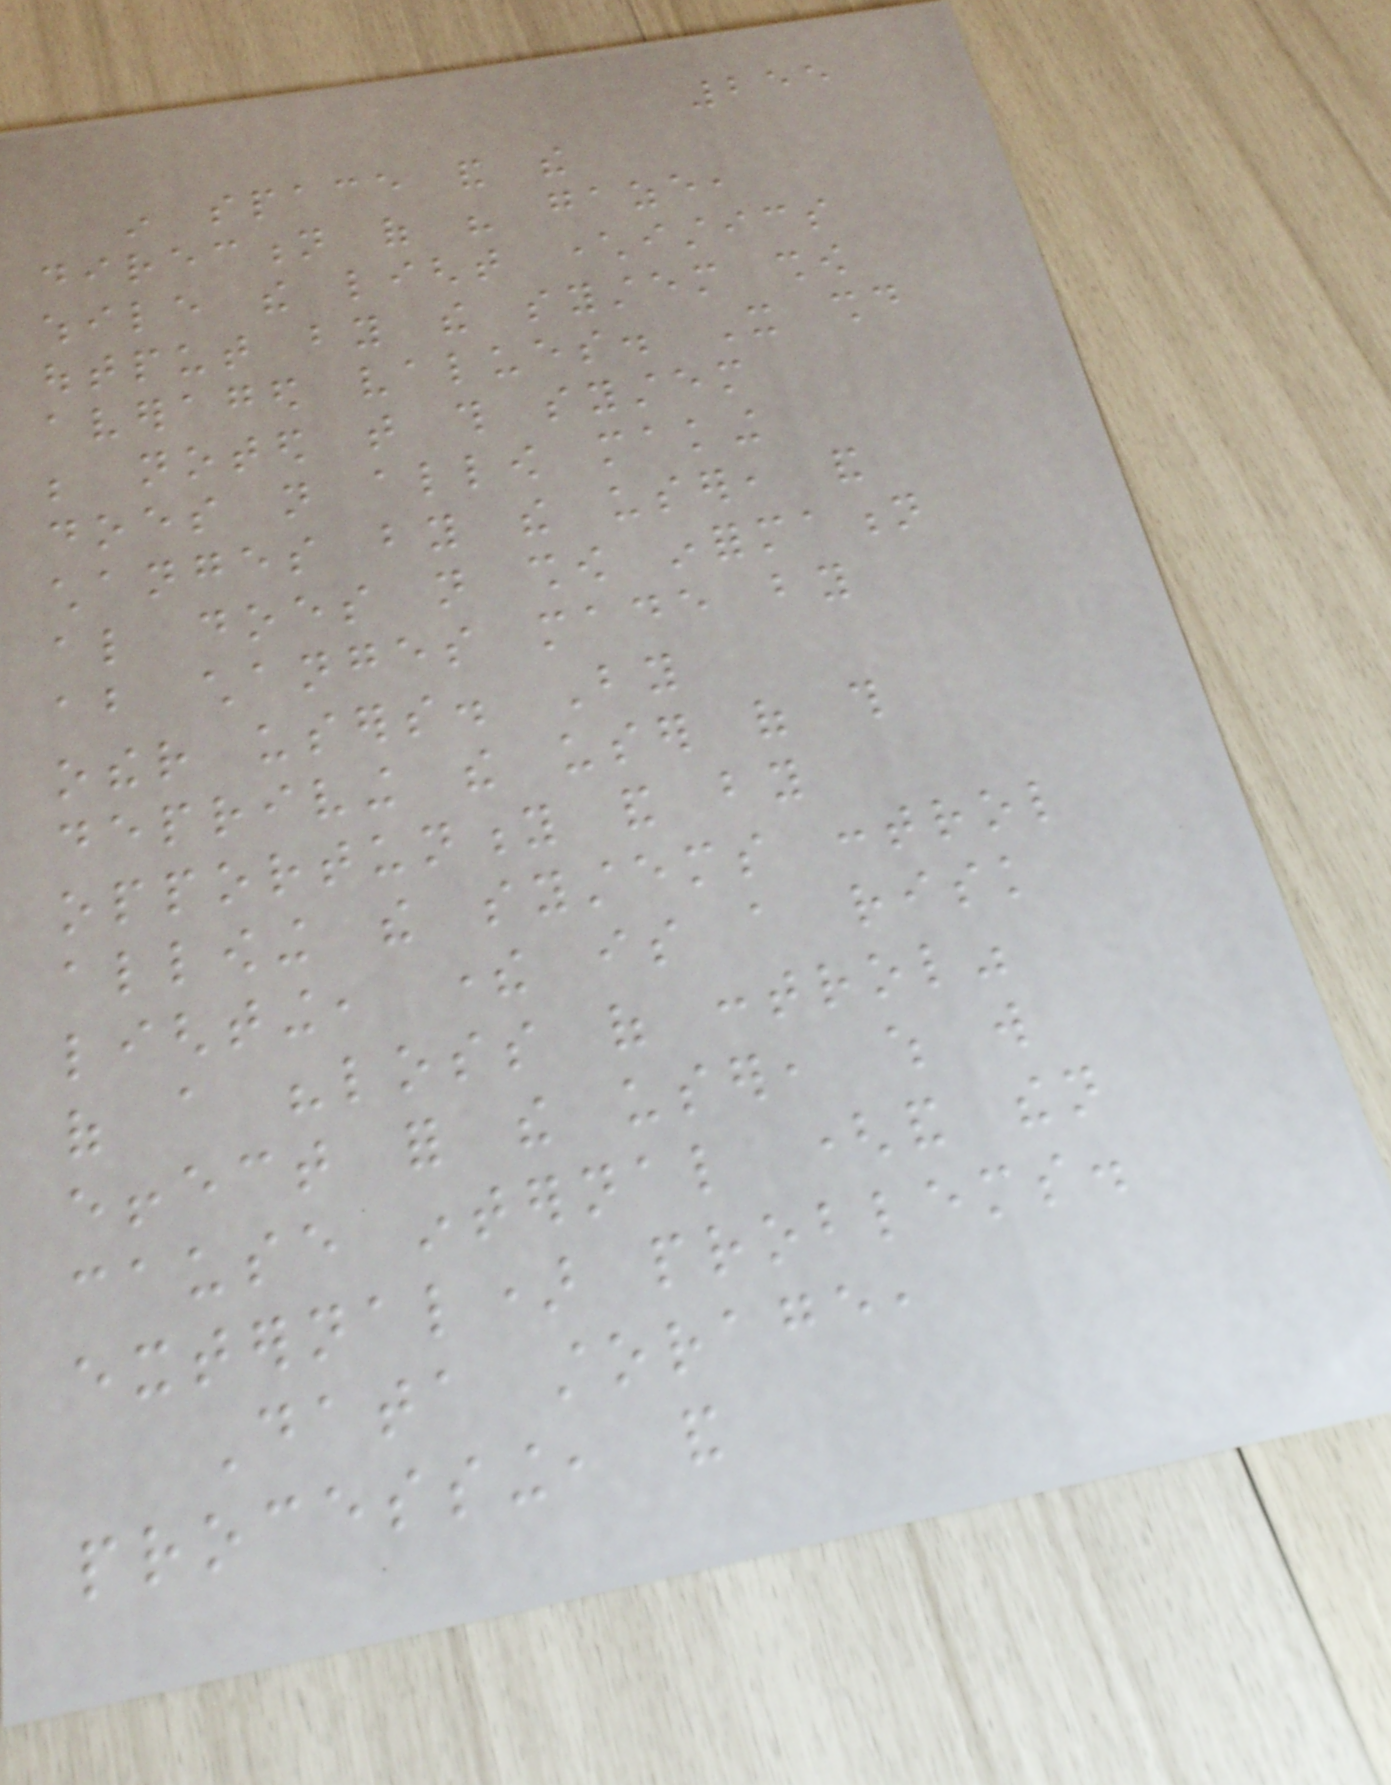255
in space and the
direction of his gaze,
while the light characteristics
output by the system show
averaged values. It should
be noted that this system
does not allow making
changes by the user, and
also does not show information
about changes made by
other users. By
depriving the user of this
opportunity and by
allowing the systems control
lighting, there is a risk
of a "loss of control"
effect for the user, which will
cause internal (and then
external) problems.
Data storage,
processing, and
